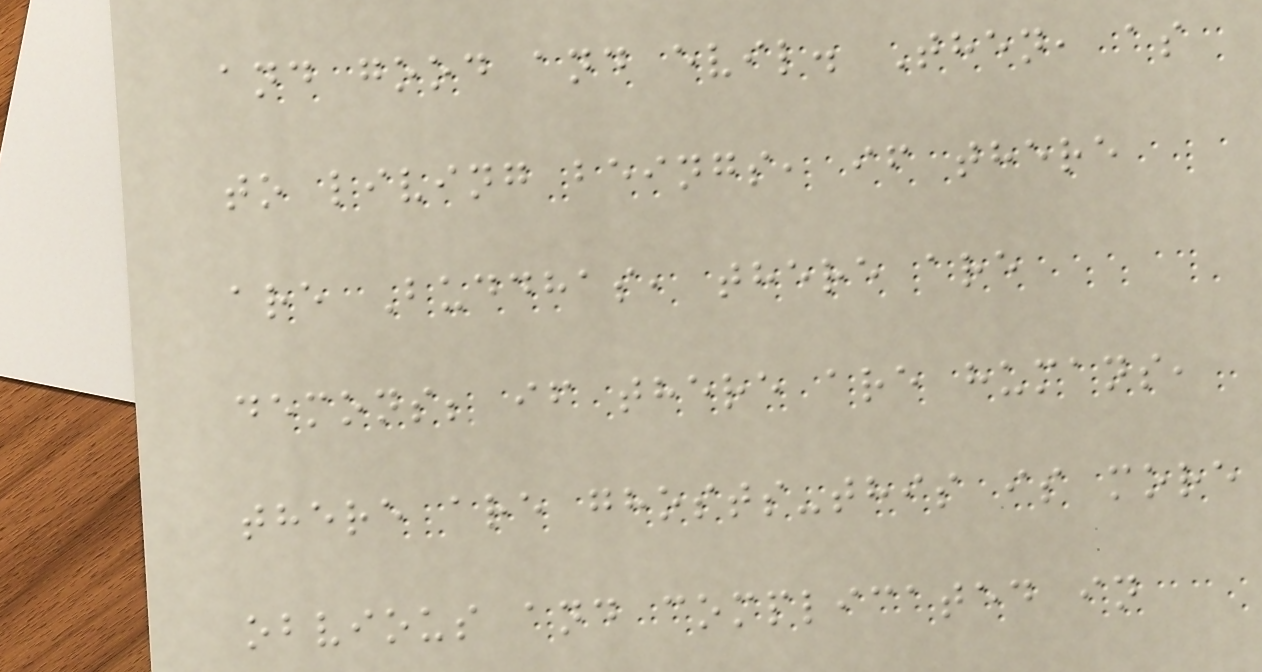and good and evil. Then, as
to living beings, if there
are Buddhas, there are
demons; if there are humans,
there are ghosts-this is more
obvious and complicated in
